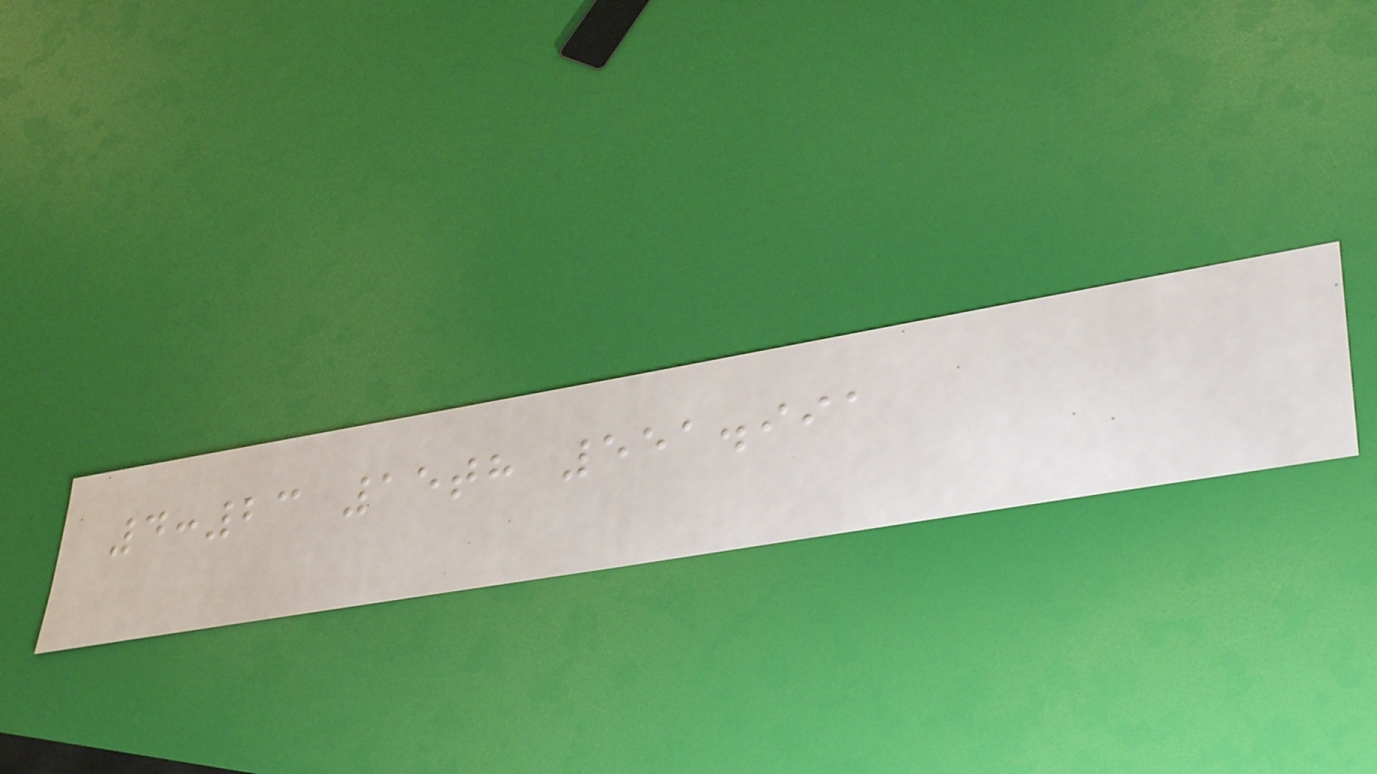4:23 15th 551.991
